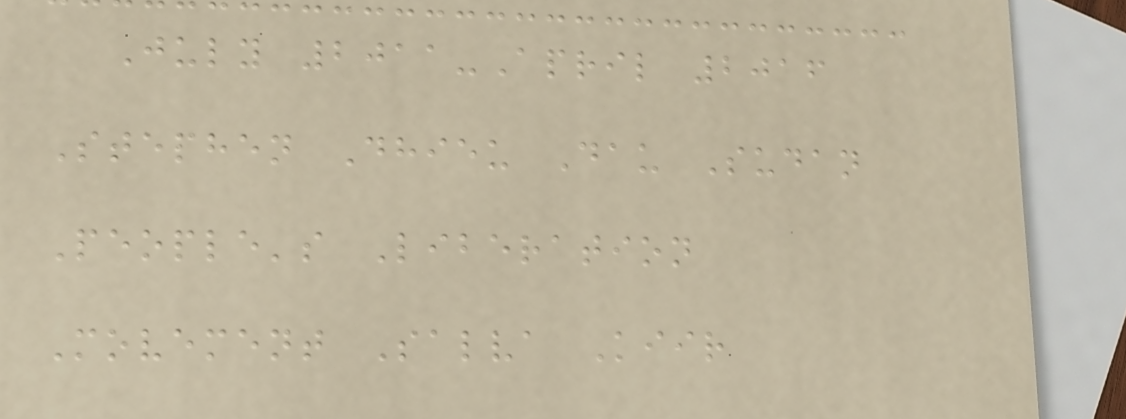July 2011-April 2016
Stephen Dhieu Dau Sudan
People's Liberation
Movement Salva Kiir
